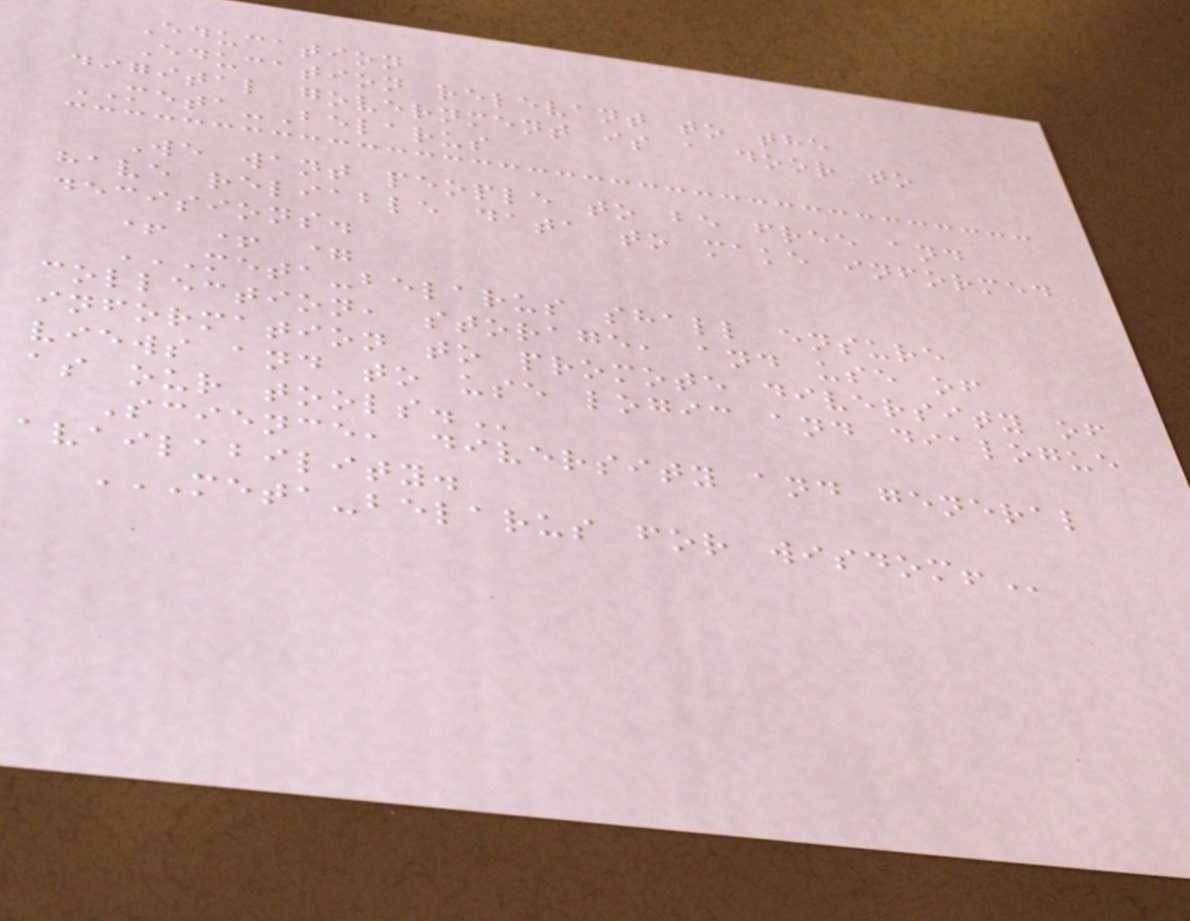Education
Education relevant to the
digital government is a door to
META-Belarus
We want people to be free and
have reliable data to make informed
decisions.
+ + =
META-BELARUS SHALL ENSURE
COLLECTION, STORAGE, AND USE OF
INFORMATION TO PROMOTE DIVERSITY OF
VIEWS AND TO USE LOGIC AND DIALOGUE
AS OUR TOOLS.
Science, diversity and general
availability.
META-BELARUS FOR WISDOM!
